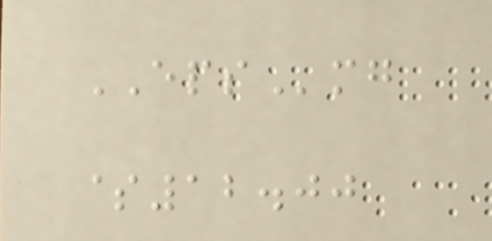EPSmg
$12.00
